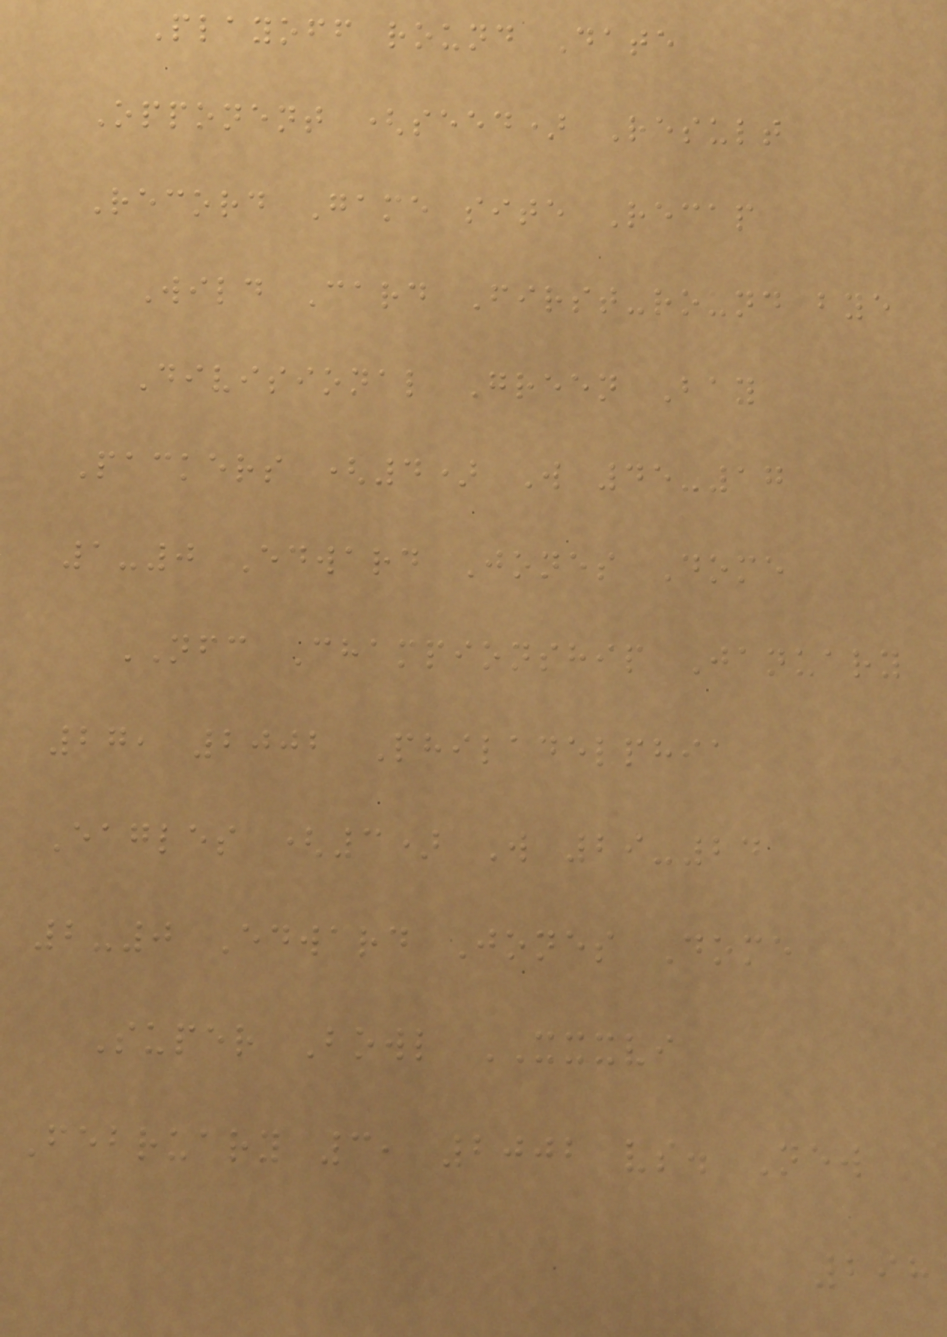Playoff round Date
Opponent (seed) Result
Record Game site Recap
Wild Card First-round bye
Divisional Green Bay
Packers (4) W 45-17
1-0 Edward Jones Dome
NFC Championship January
27, 2002 Philadelphia
Eagles (3) W 29-24
2-0 Edward Jones Dome
Super Bowl XXXVI
February 3, 2002 vs. New
298
